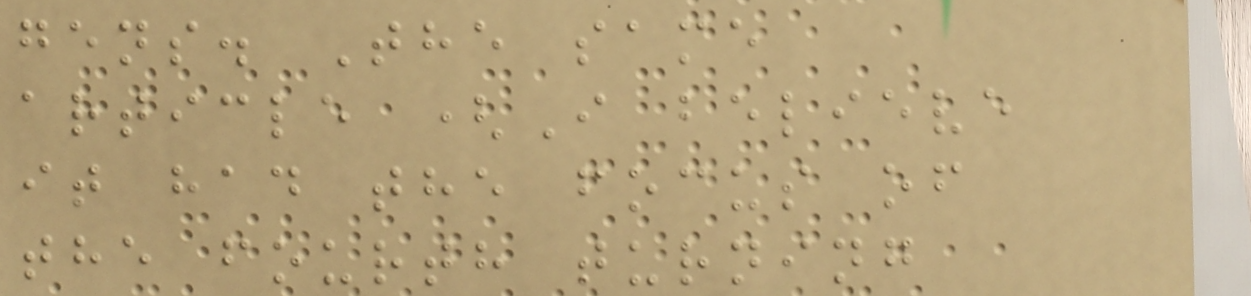gens. The same
article (I believe
it had the focus of
the fourth turning
